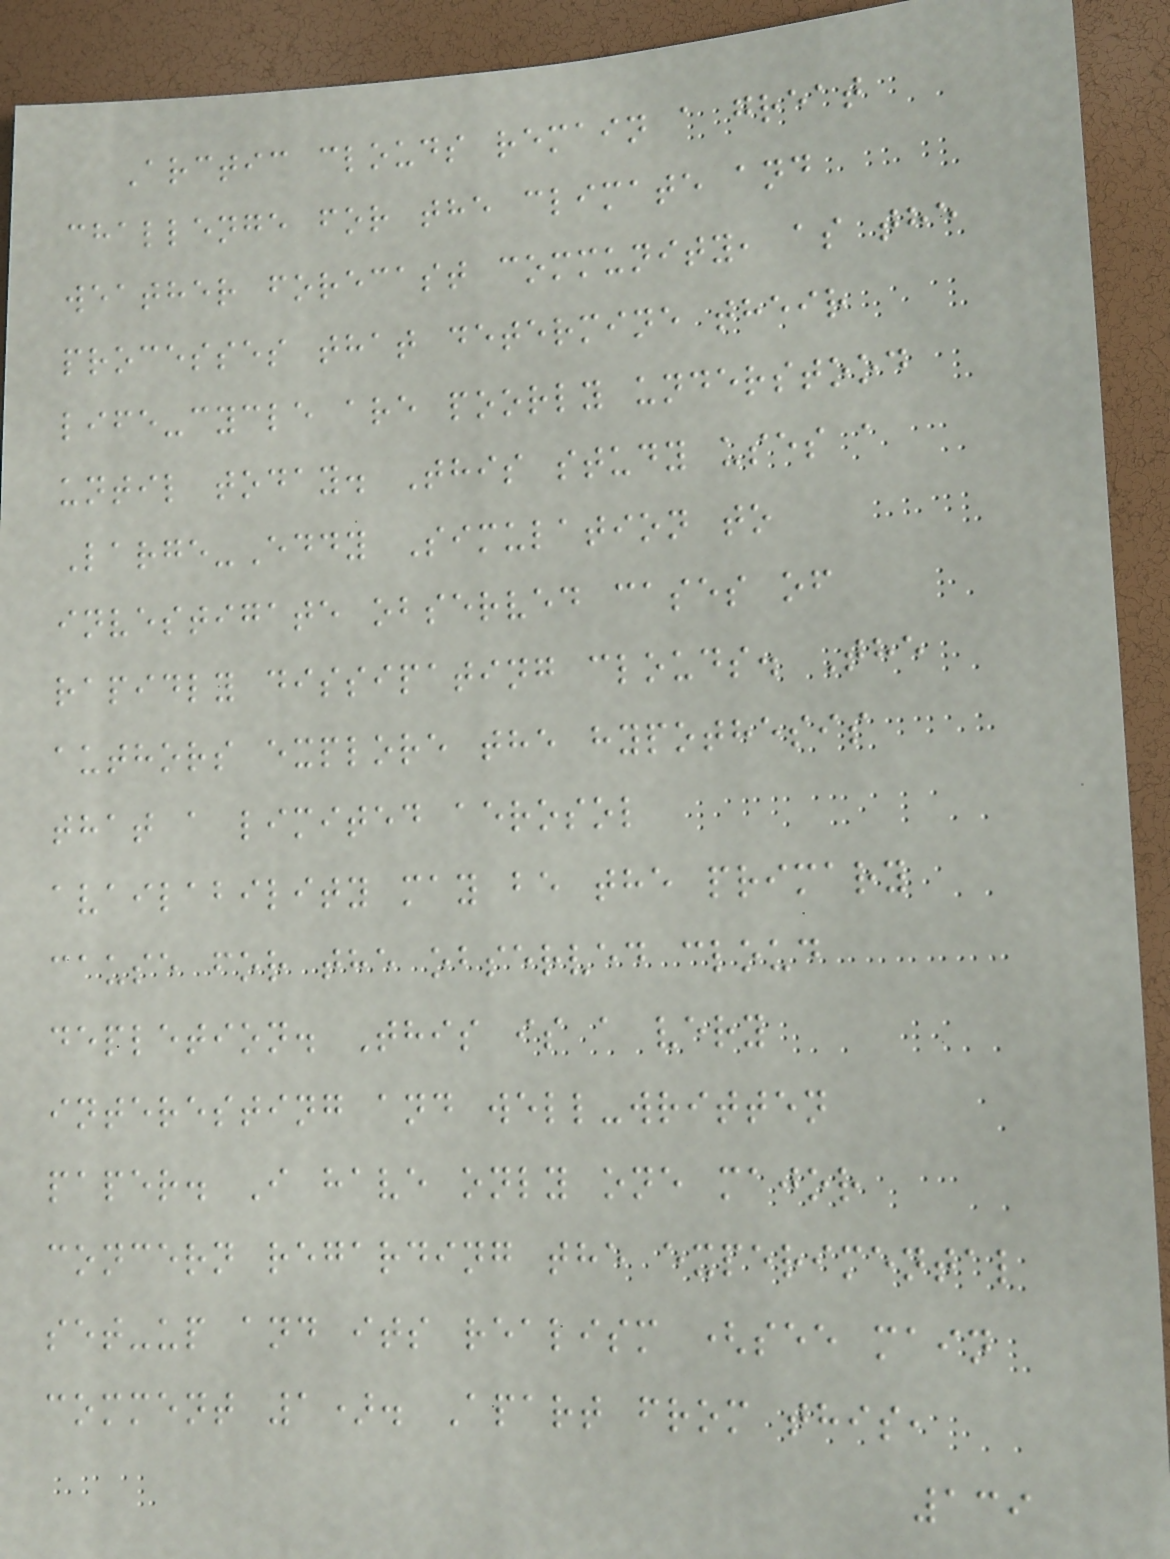Arctic clouds remain a great
challenge for the climate and
weather forecast community, as the
processes that determine their
life-cycle are poorly understood
until today. This study uses a
Large-Eddy Simulation to
investigate observed cases of
rapidly dissipating clouds. The
authors explore the hypothesis
that a limited aerosol
availability may be the primary
cause for the observed cloud
depletion. This is a very
interesting and well-written
paper. I have only one major
concern regarding the experimental
set-up and its realism (see main
comment 1). Apart from this,
139
